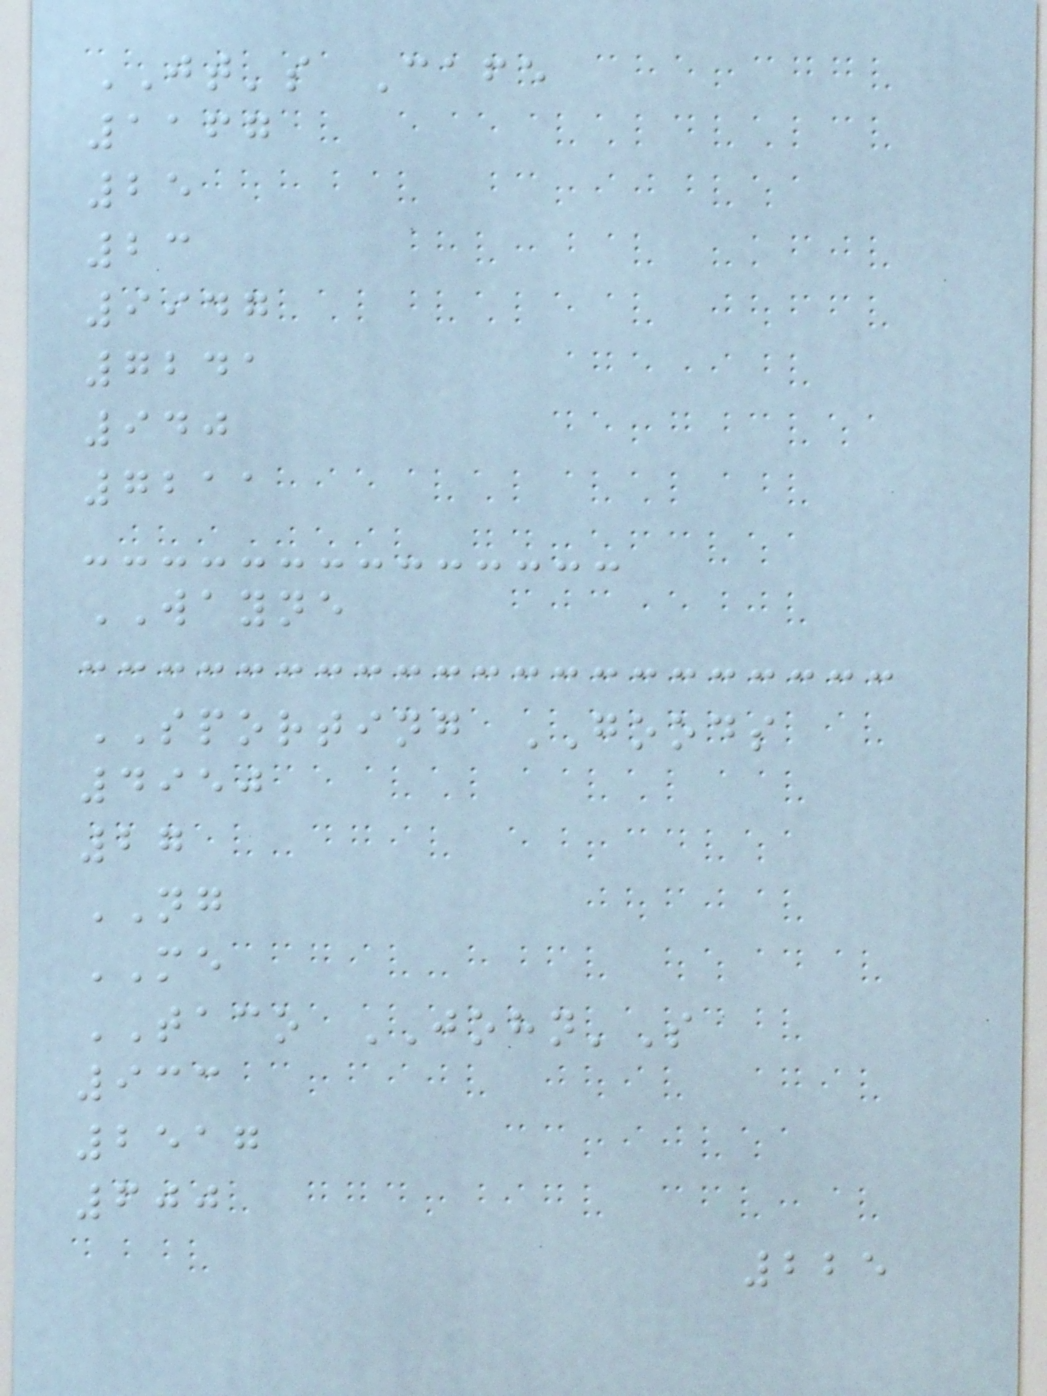JT's Cafe
1167
25
23
9947
7241
940
7211
WAYNE
SPORTING GOODS
4950
27
NG
ME
TACO JOHN'S
933
2517
600
225
